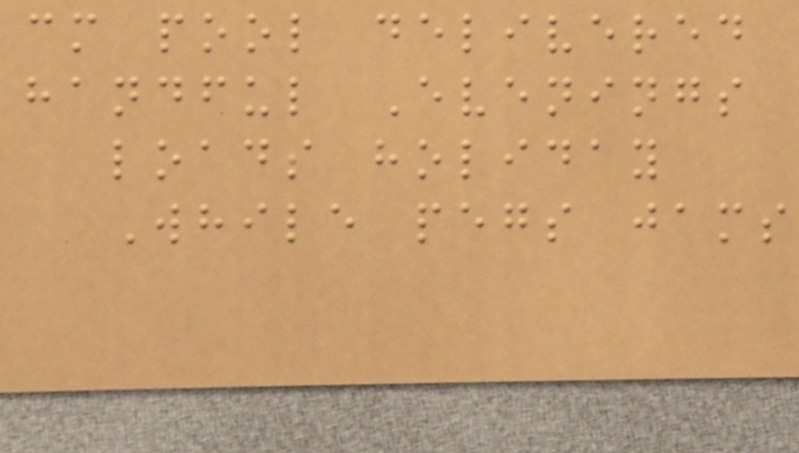cm pool delivered
handful Evenings
loads holiday
While pegs jams
